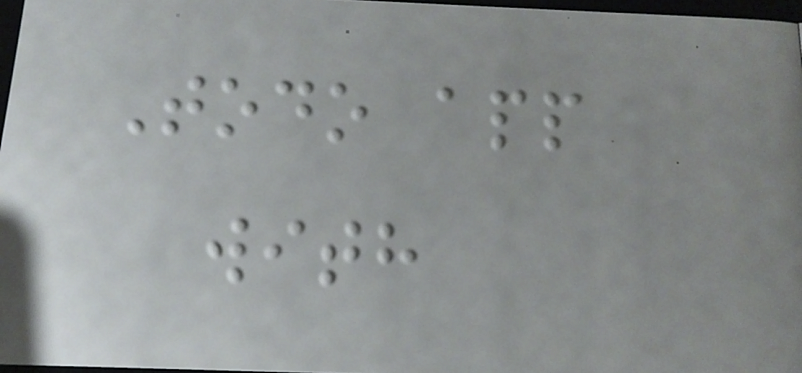Todo app
with
